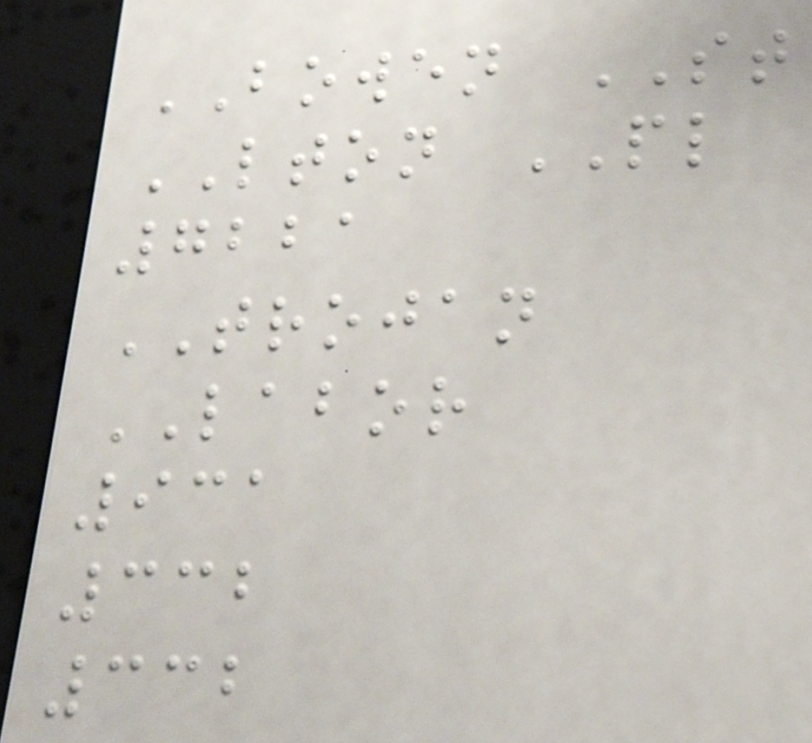BOWEN ST
LTON PL
7221
TROJAN
LABOR
931
332
332
